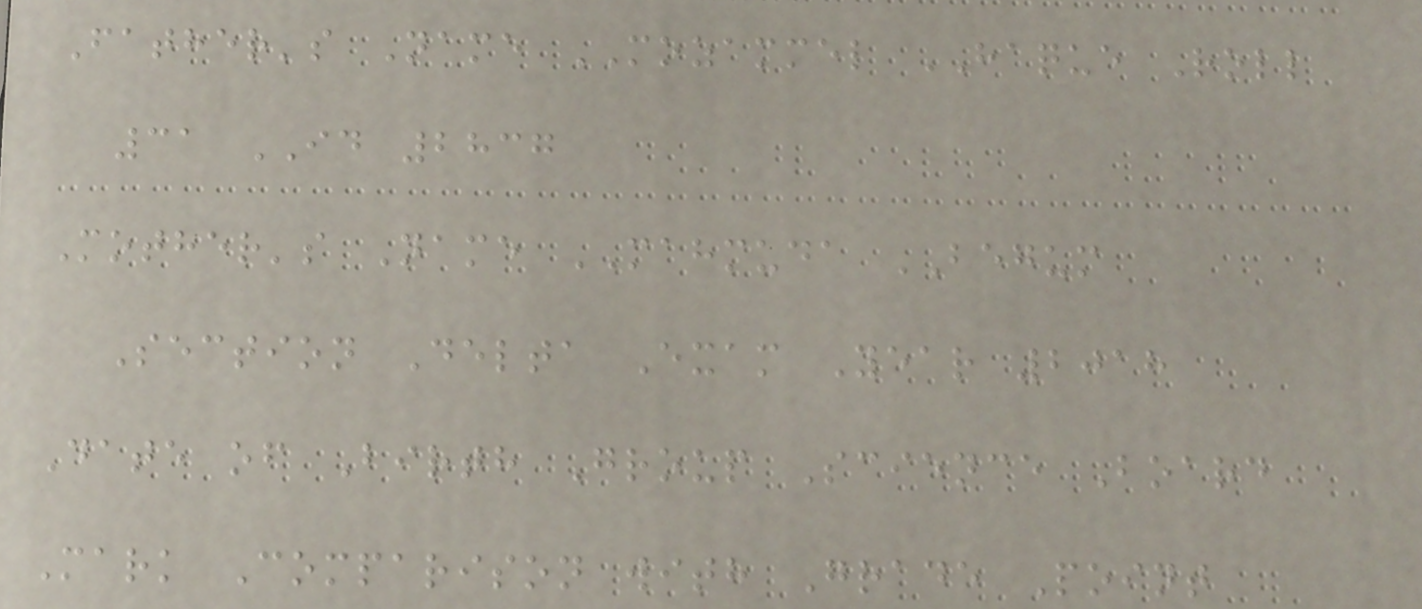Father's Name MOZAMMEL HAQUE Roll
31 ID 2837
Mother's Name MAHMUDA BEGUM
Section Delta Exam Year 2018
Date of Birth Group Science Board
Mark Comparison with Grade Point
